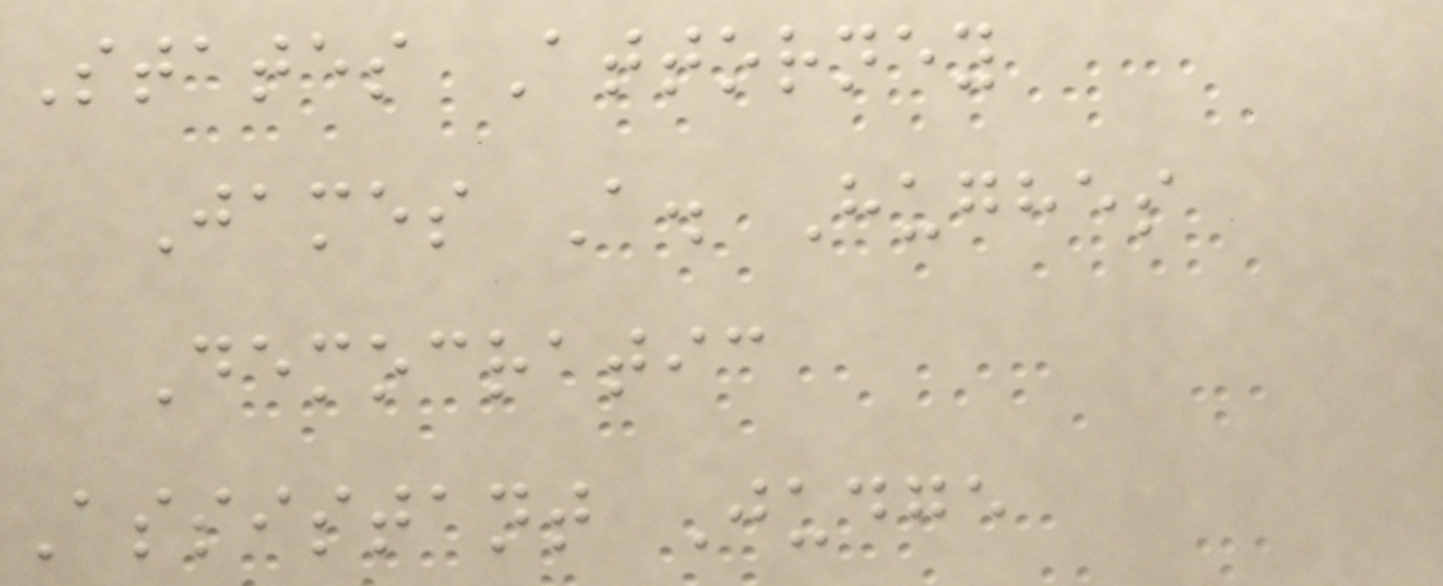States Attorney
James A. Hughes
Democratic
Assistant Judge
